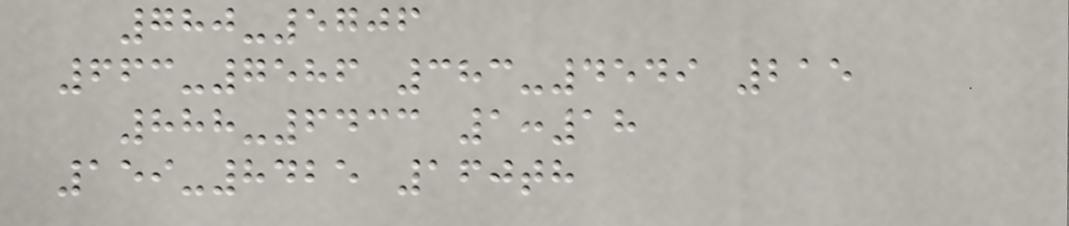780-5706
663-7586 383-4549 215
888-6433 1:18
159-8425 160th
